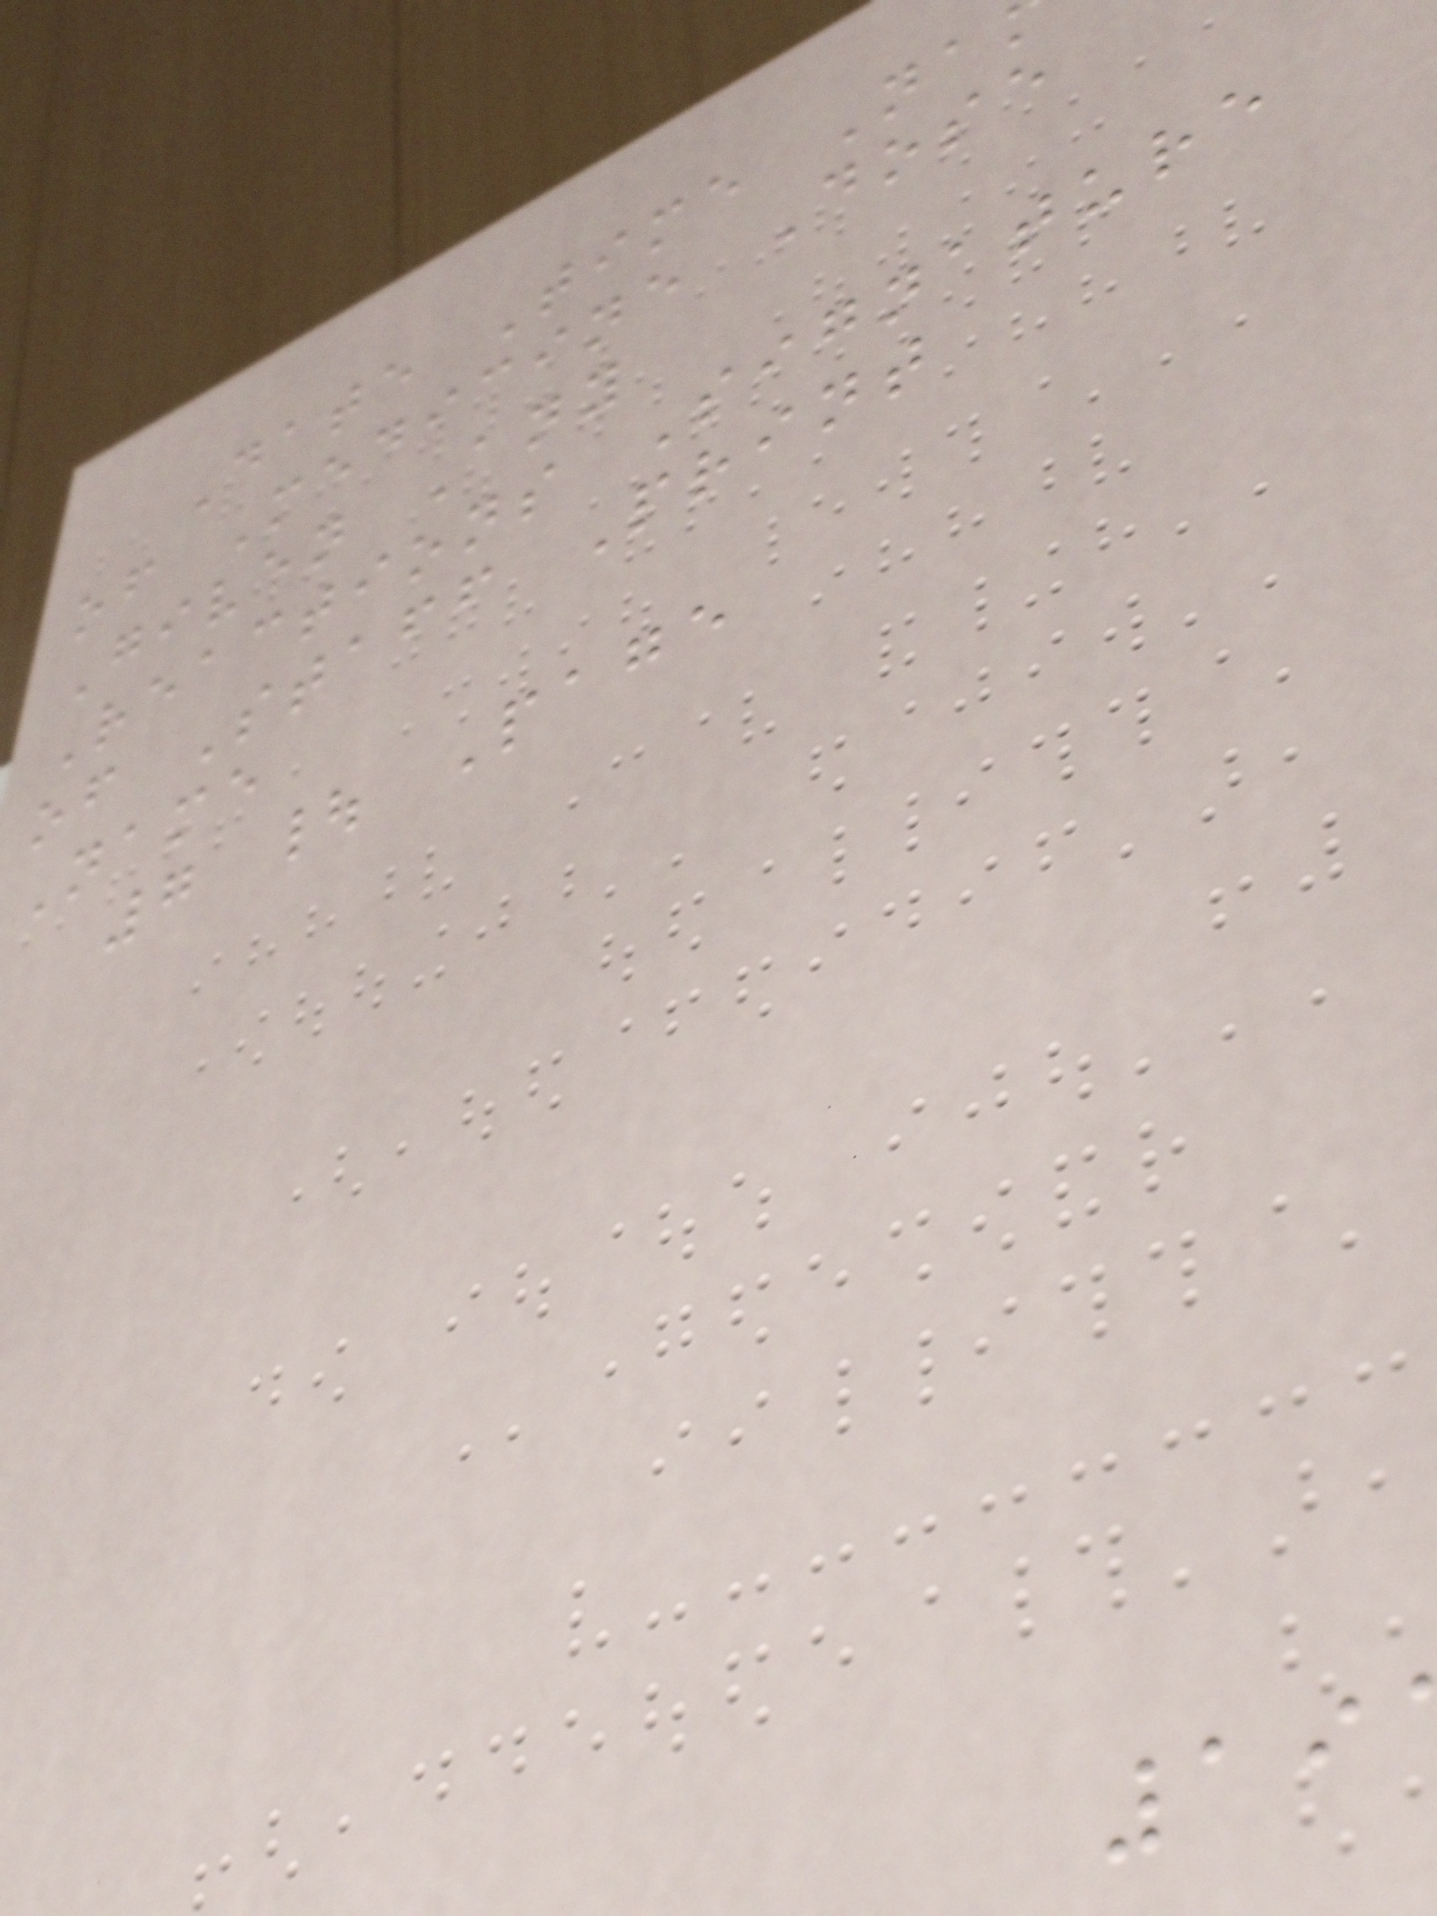Date Time Na
of Medicine Dose
Given Any
Reactions Signature
of Staff Print
Name
7 | Page
